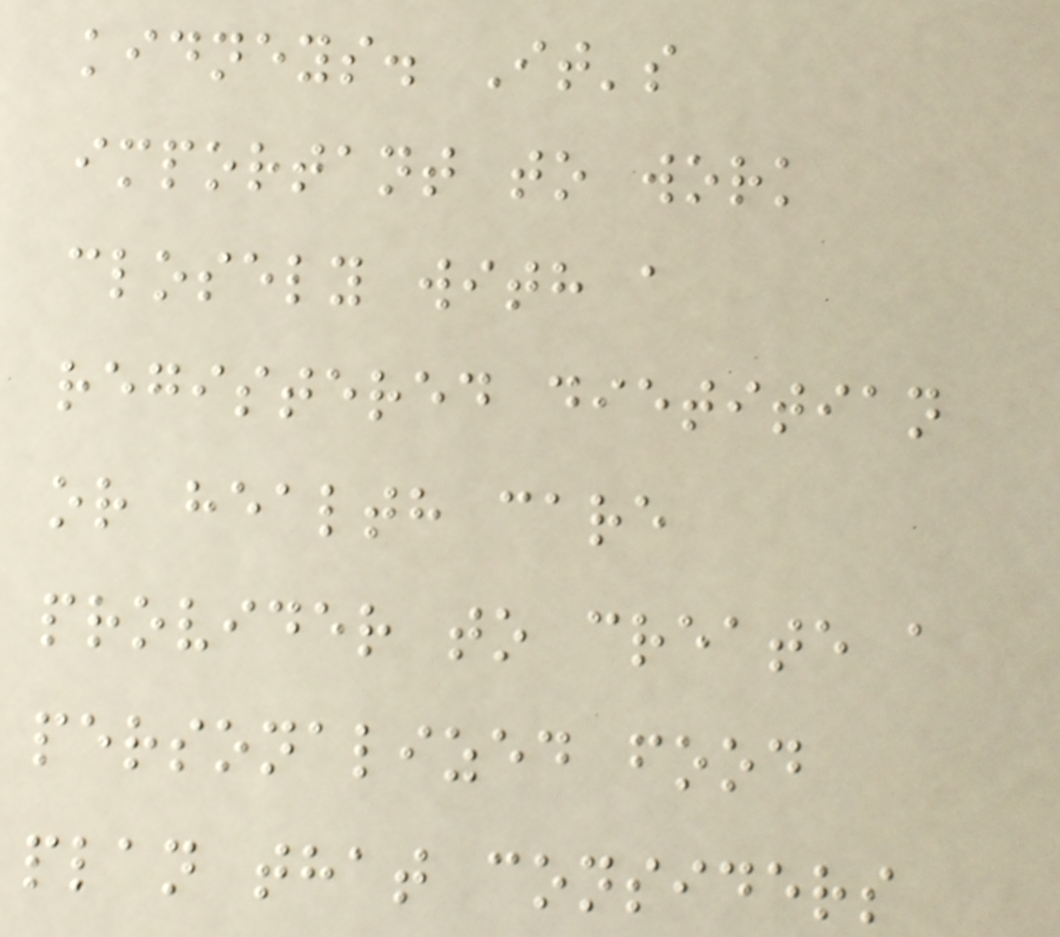kidneys. It's
important to work
closely with a
registered dietitian
or health care
provider to create a
personalized food
plan that considers
